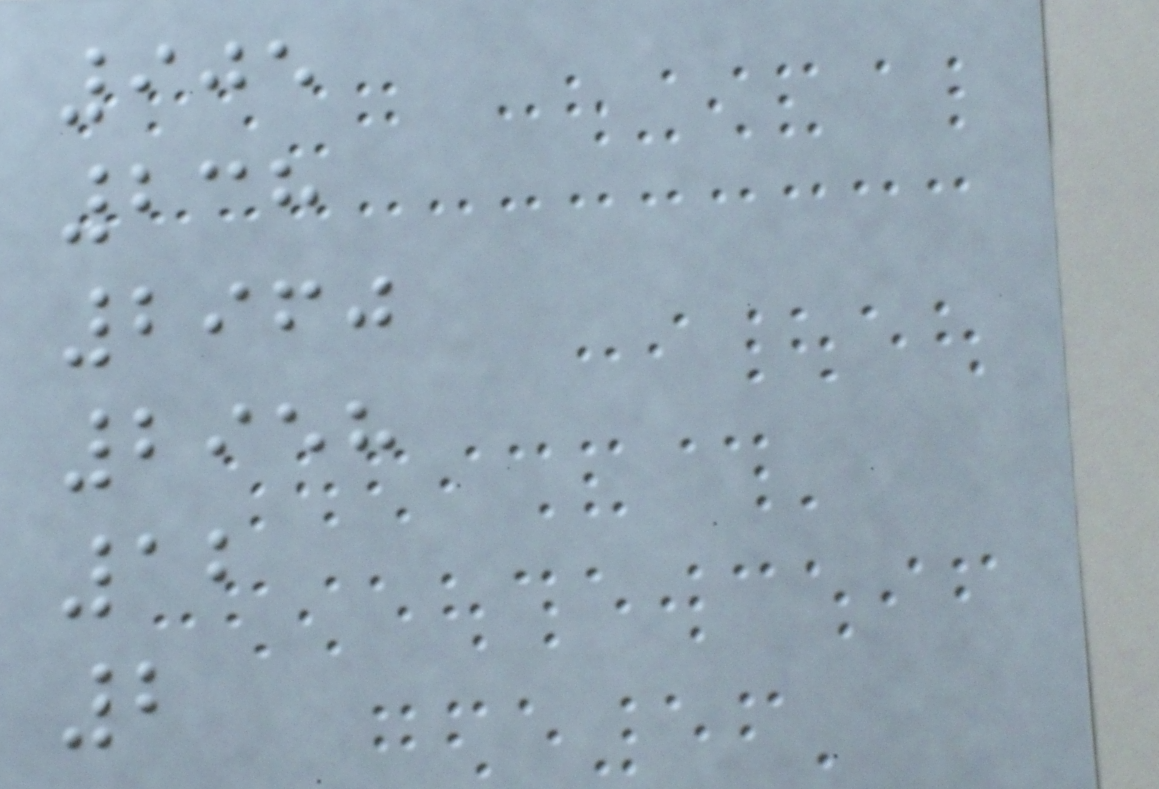905
238
2960
2958
12
2
